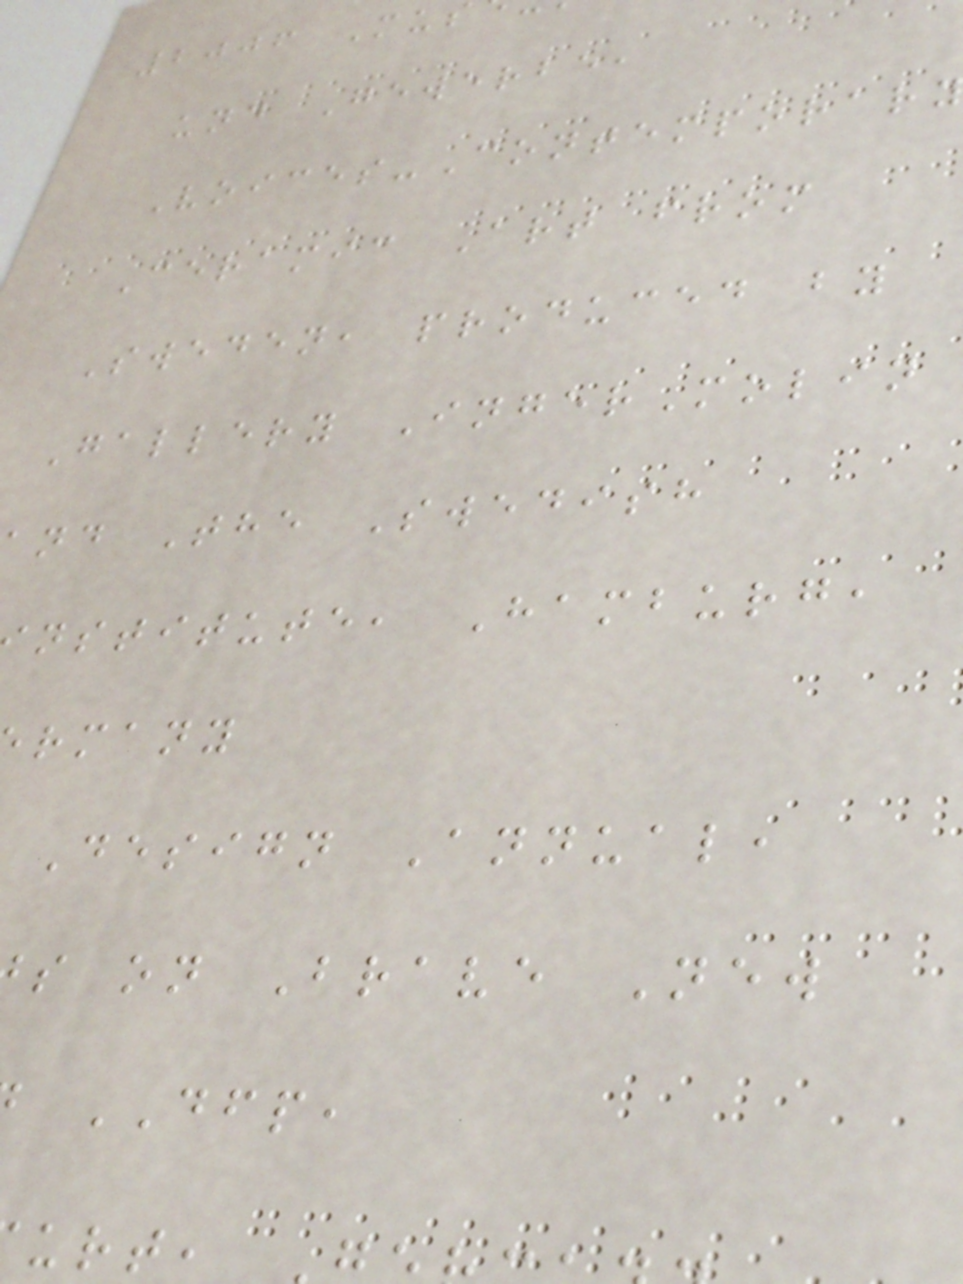2006 Mu
und Gewerbe,
Voices-Contemporar
Ceramic Art from
Sweden, produced by
Gallery IngerMolin
nd The Swedish
nstitute, Hamburg,
rmany
Design Annual,
s on Brave New
DFP,
